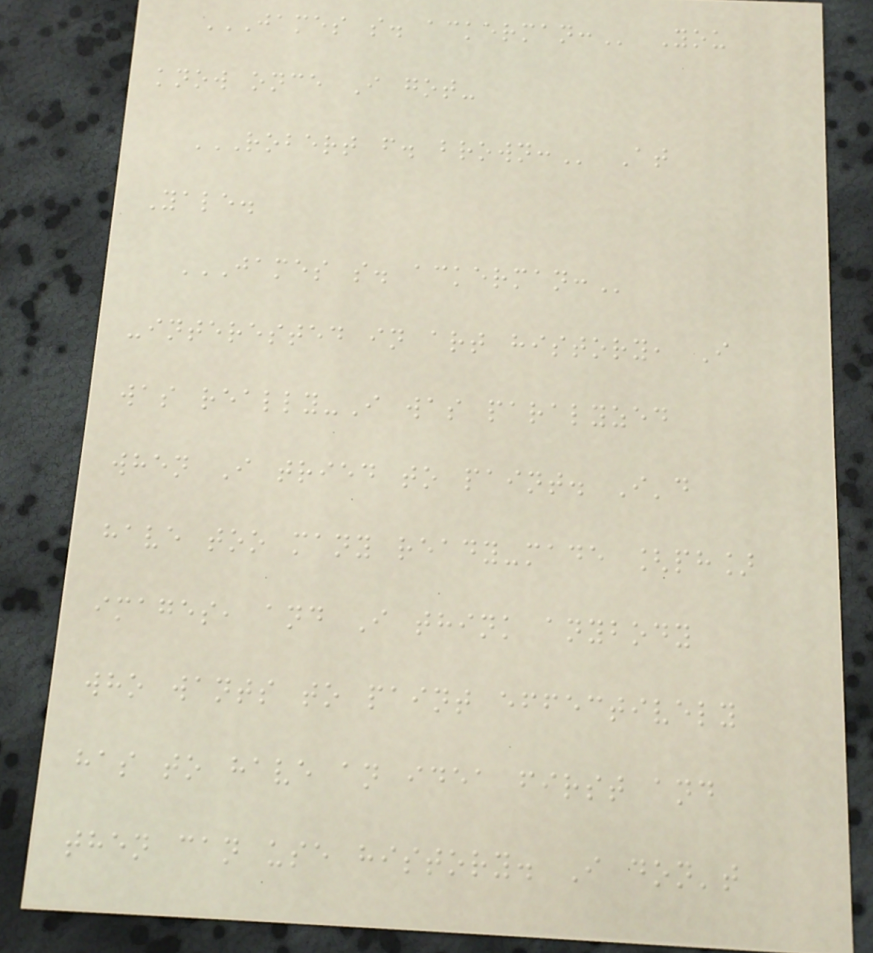JAMES S. ACKERMAN: You
know once I got-
ROBERT F. BROWN: At
Yale.
JAMES S. ACKERMAN:
-interested in art history, I
was really-I was paralyzed
when I tried to paint. I'd
have too many ready-made [ph]
images, and I think anybody
who wants to paint effectively
has to have an idea first and
then can use history. I don't
